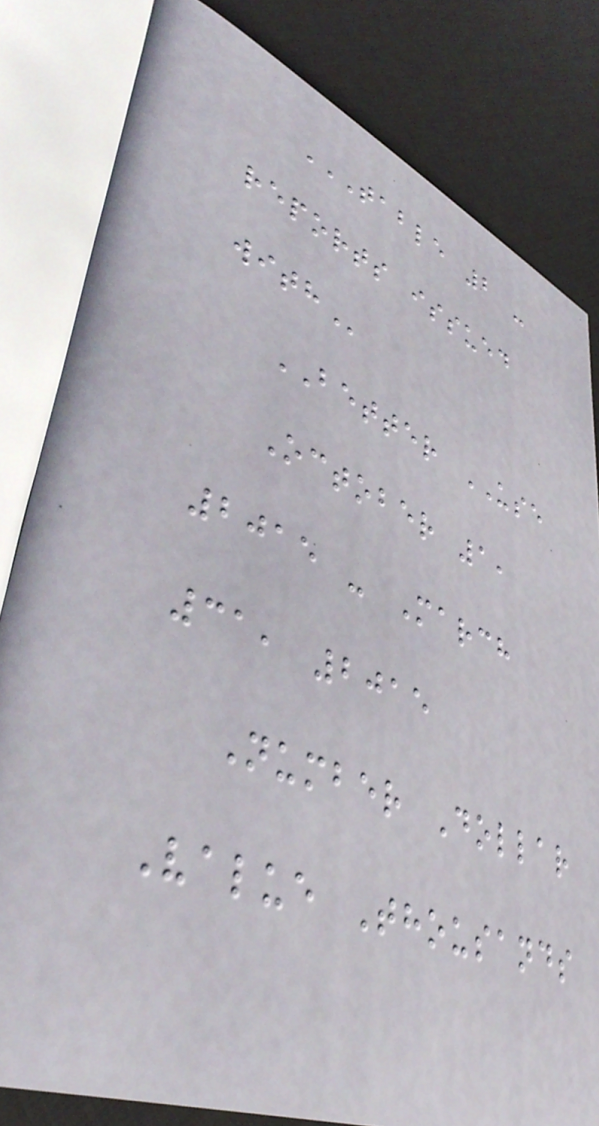TABLE 2 -
REPORTS ISSUED
WITH
BETTER USE
October 1,
2015 - March
31, 2015
Number Dollar
Value Thousands
